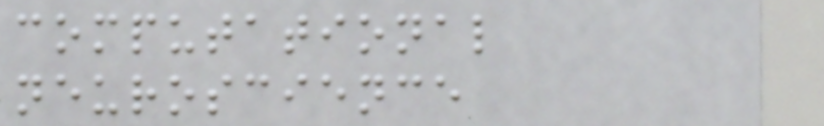computational
neuroscience
